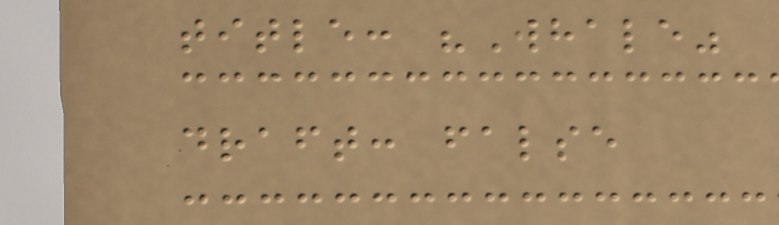title: "Whale"
draft: false
